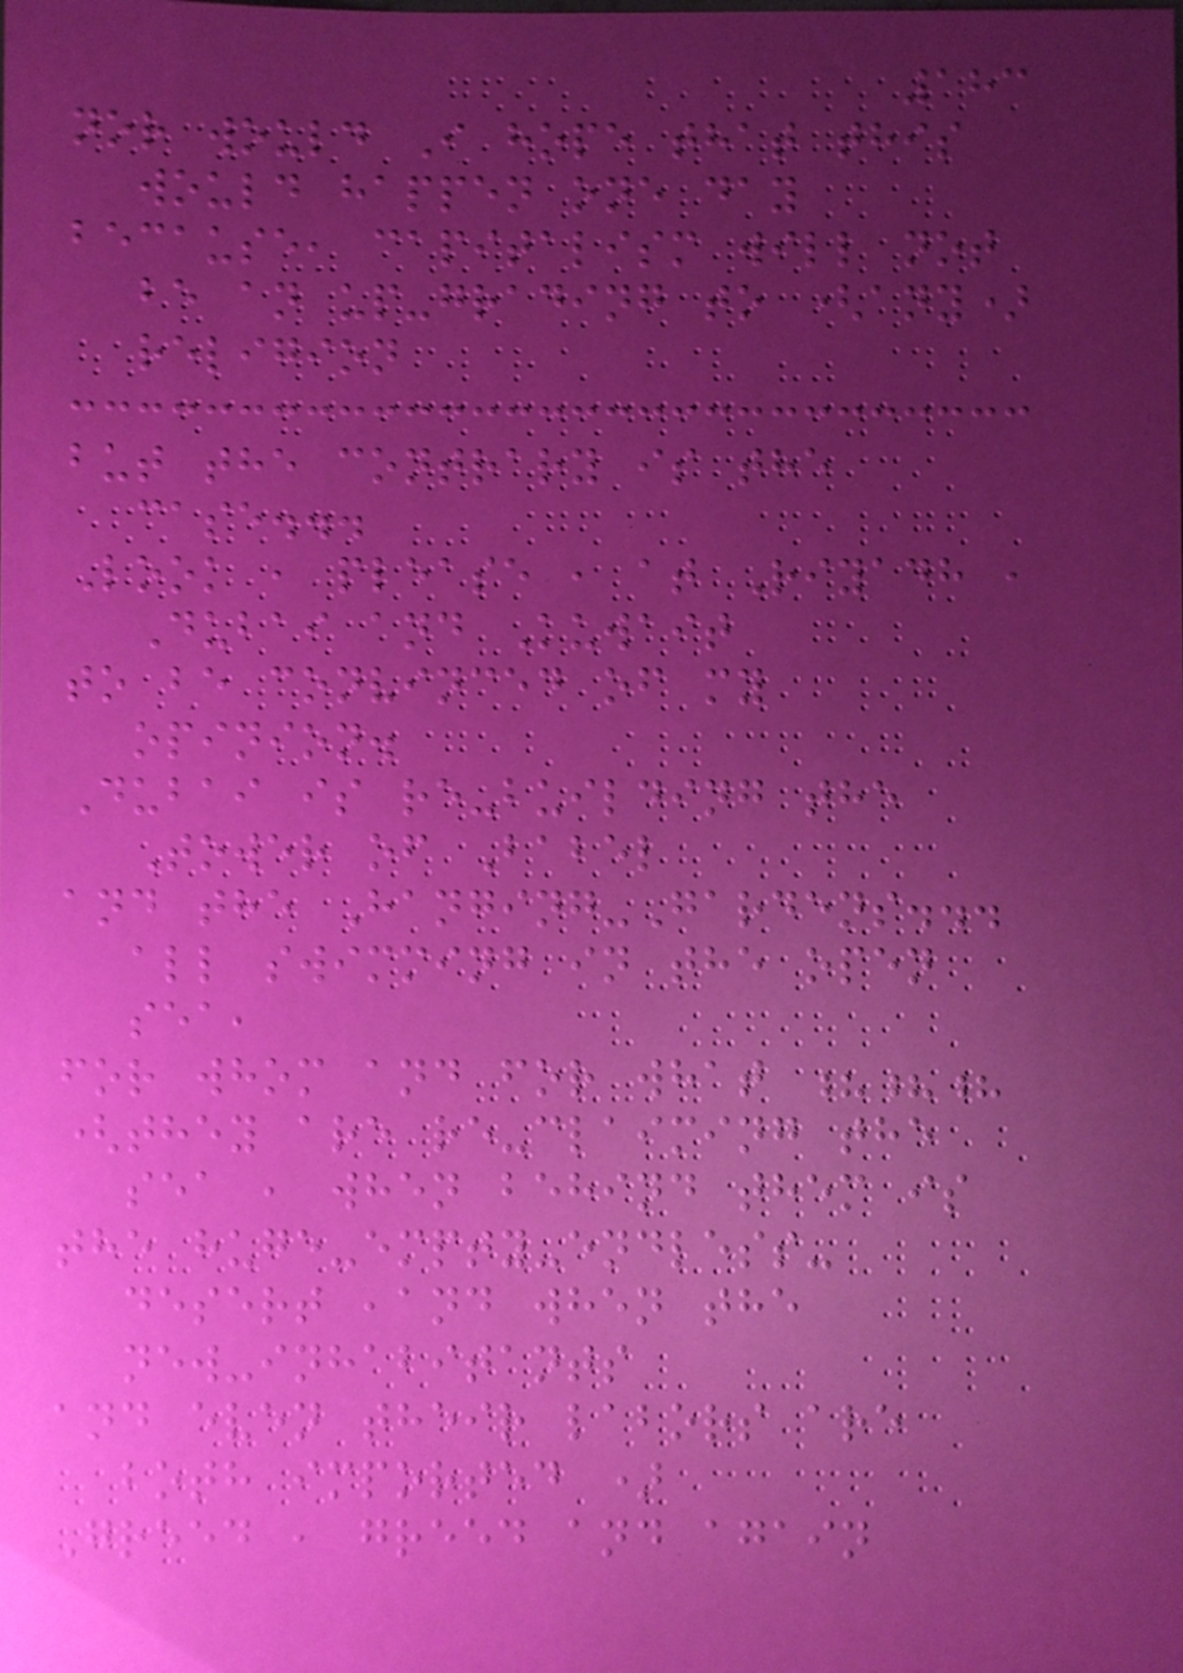183
nor would I hope that this
would happen one day
because, capitalism will not
be an up-grading to (any)
religion
but the contrary is the
case...
Look , please , at Riyadh ,
Dubai and Kuwait
to be convinced of my
opinion.
Dubai is re-building the
Tower of Babel
and the Hanging-Gardens...
all swimming in the open
sea,
for whom and for what ???
(they are re-claiming the
sea , when behind them is
the huge-empty-endless-
desert ,and when the
new-inhabitants
and even their labors are
both imported )
Greed , greed and again
